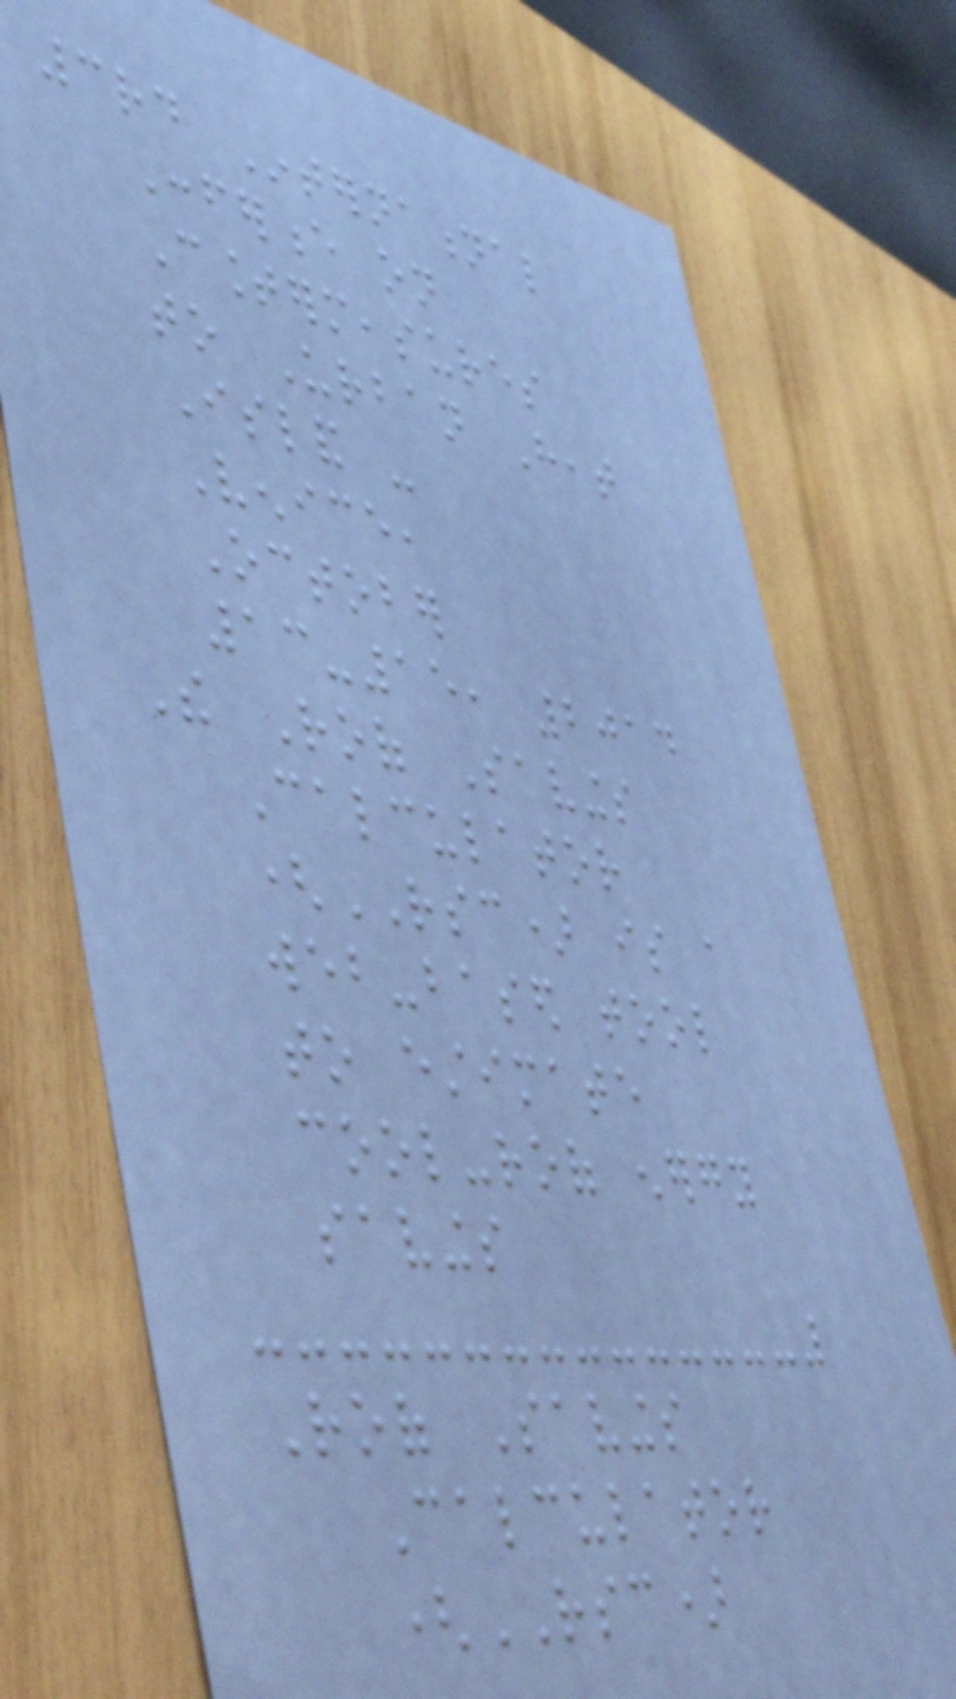3rd International
Conference on
Countermeasures
to Urban Heat
Island -
Venice,
October
13-15, 2014
The Roof Savings
Calculator
(RSC) is a
web-based tool
to estimate
cool-roof energy
savings
Roof Savings
Calculator
(RSC)
